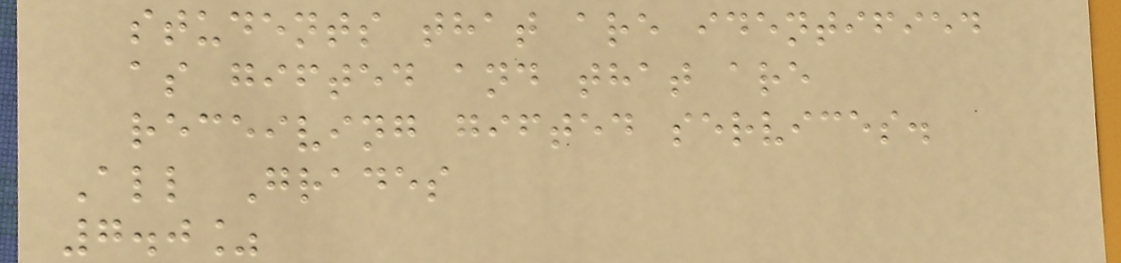students that are identified
as gifted and that are
receiving gifted services.
All Grades
7.0%
